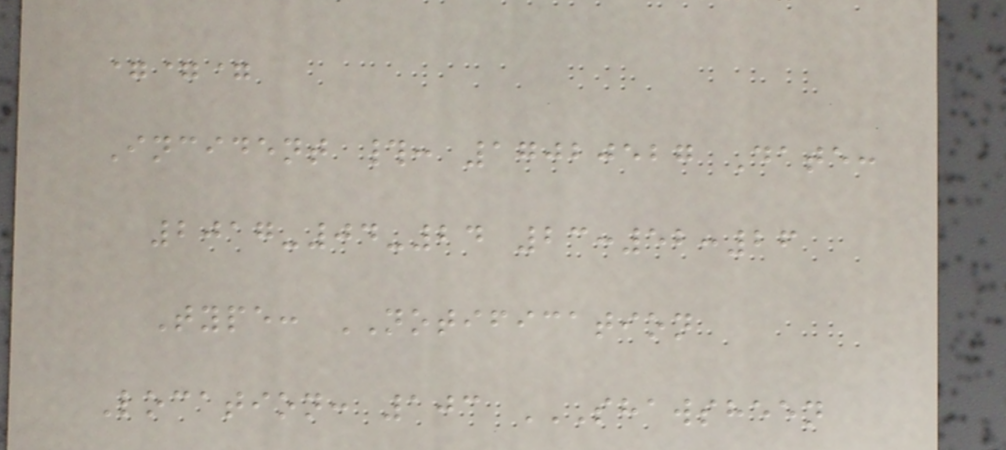===
Incident #: 17020527 Date:
2017-04-24 23:52:26
Type: NOTIFICATION
Location: 103 SHAWSHEEN
